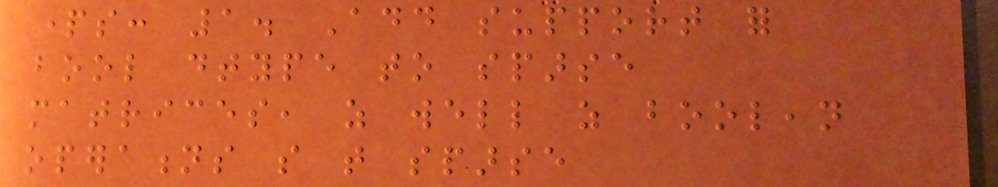parts: 1. Add support for
bool dtype to sparse
matrices, as well as boolean
operations so that sparse
